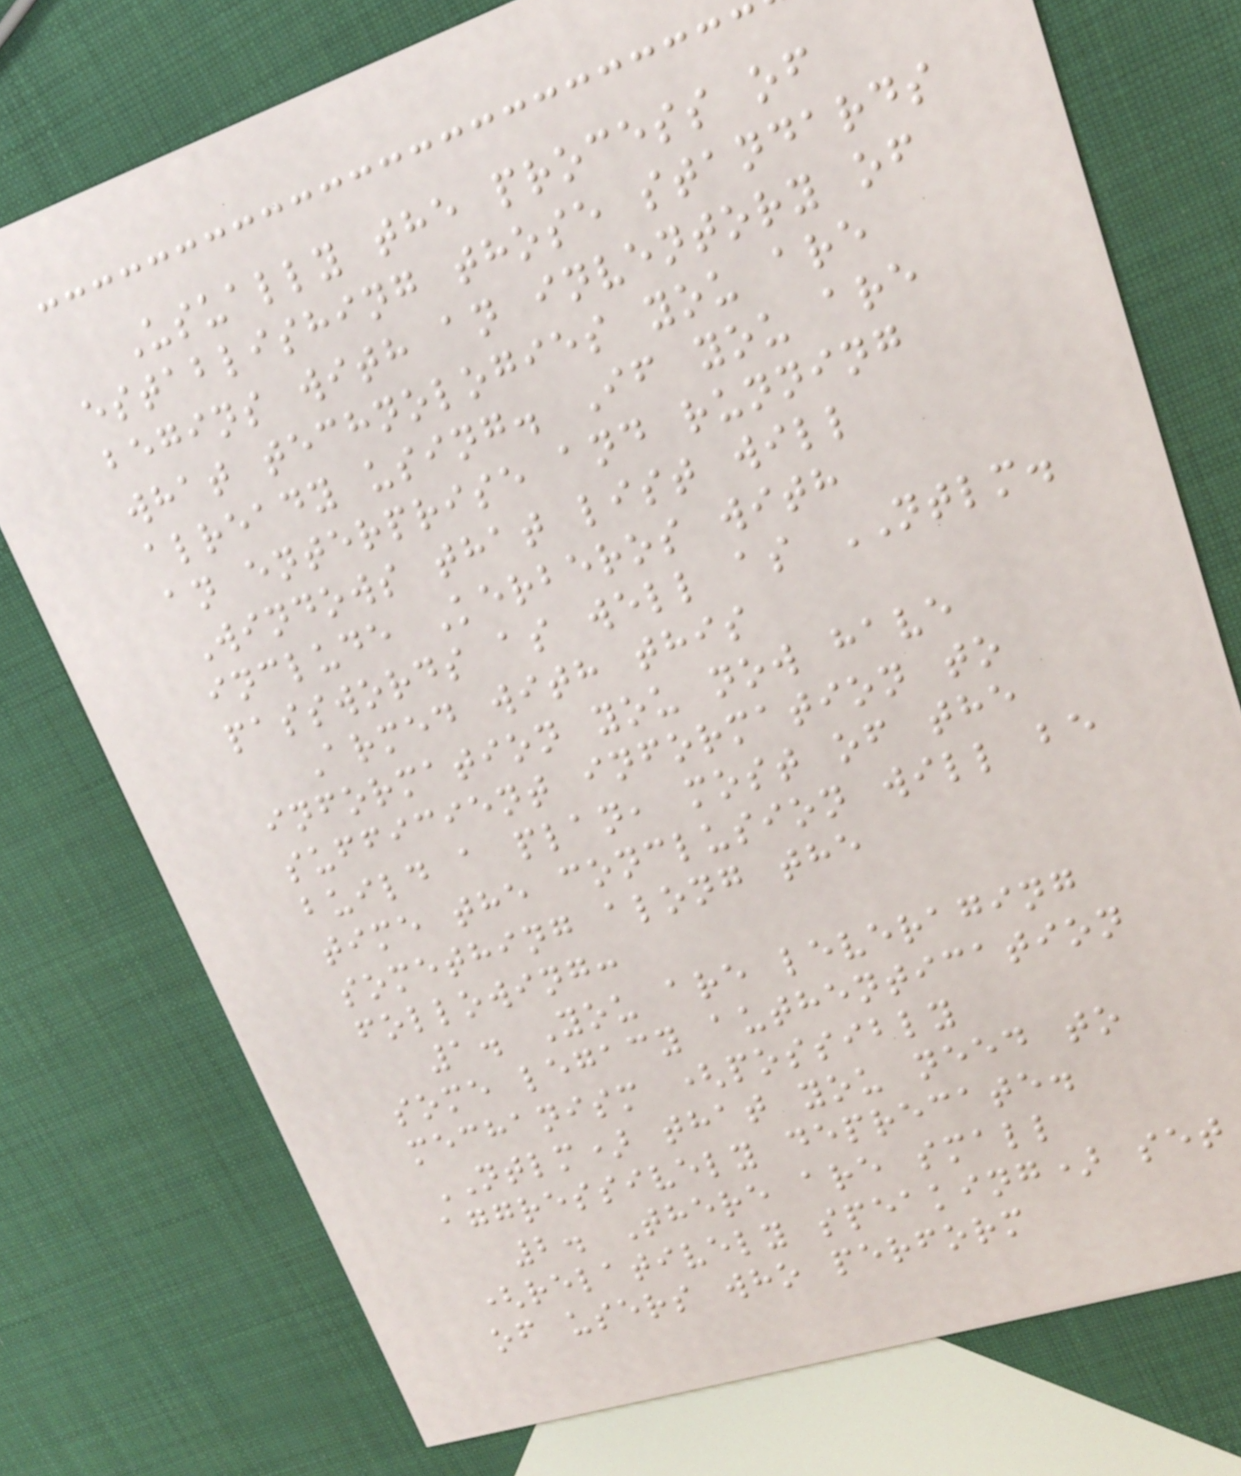Usually the process of
establishing those standards
begins with an inventory of
what technologies you are
already using. If you are
an enterprise and running
Windows that list will
include Kerberos with
passwords as well as NTLM.
Armed with this
information you now have
sufficient information to
build a plan, most of the
time the conclusion will be
something along the
following:
1. You are leveraging
some legacy authentication
mechanism (possibly
NTLM) that you need to
aggressively deprecate.
2. There are small
(relatively speaking) set
of users who perform
